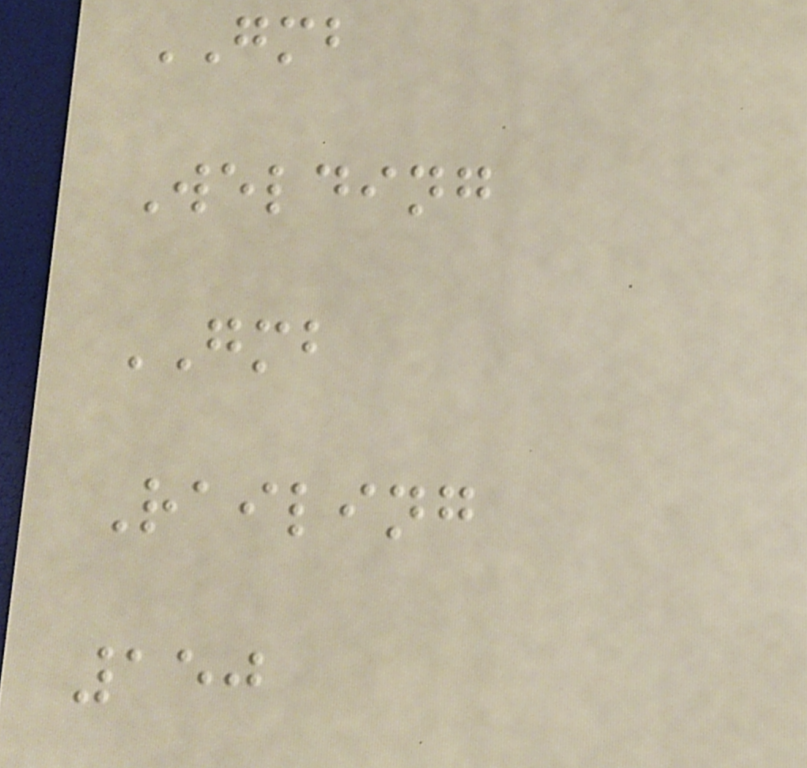GMB
Welding
GMB
Railing
150
